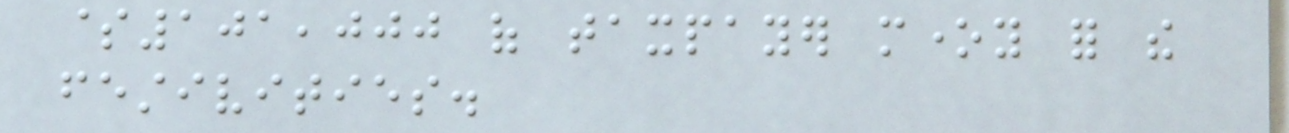$101,000 of taxpayer money for the
festivities.
